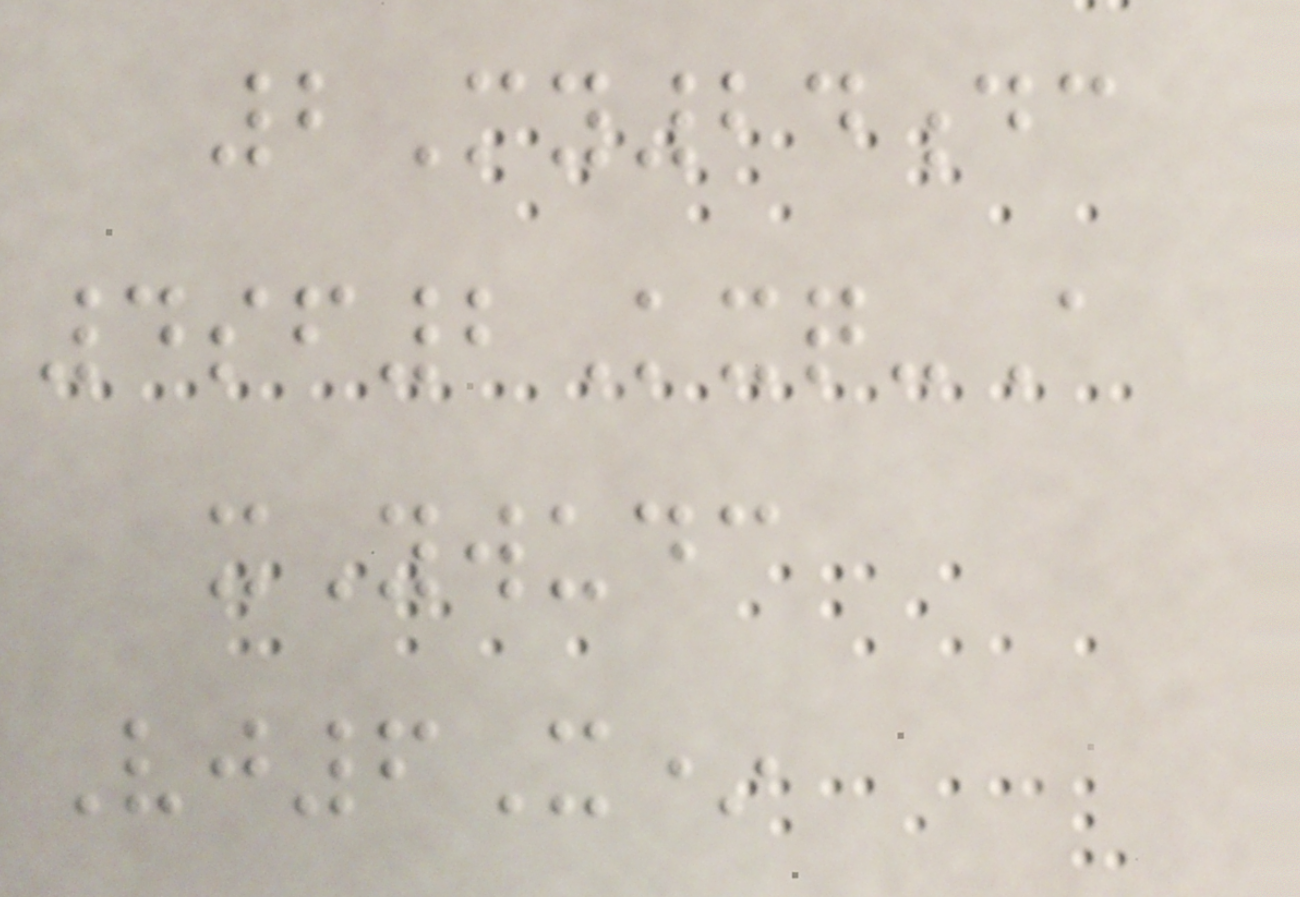2My24dc
4sf2Kxq-A
xYwudc
Vj6X*
